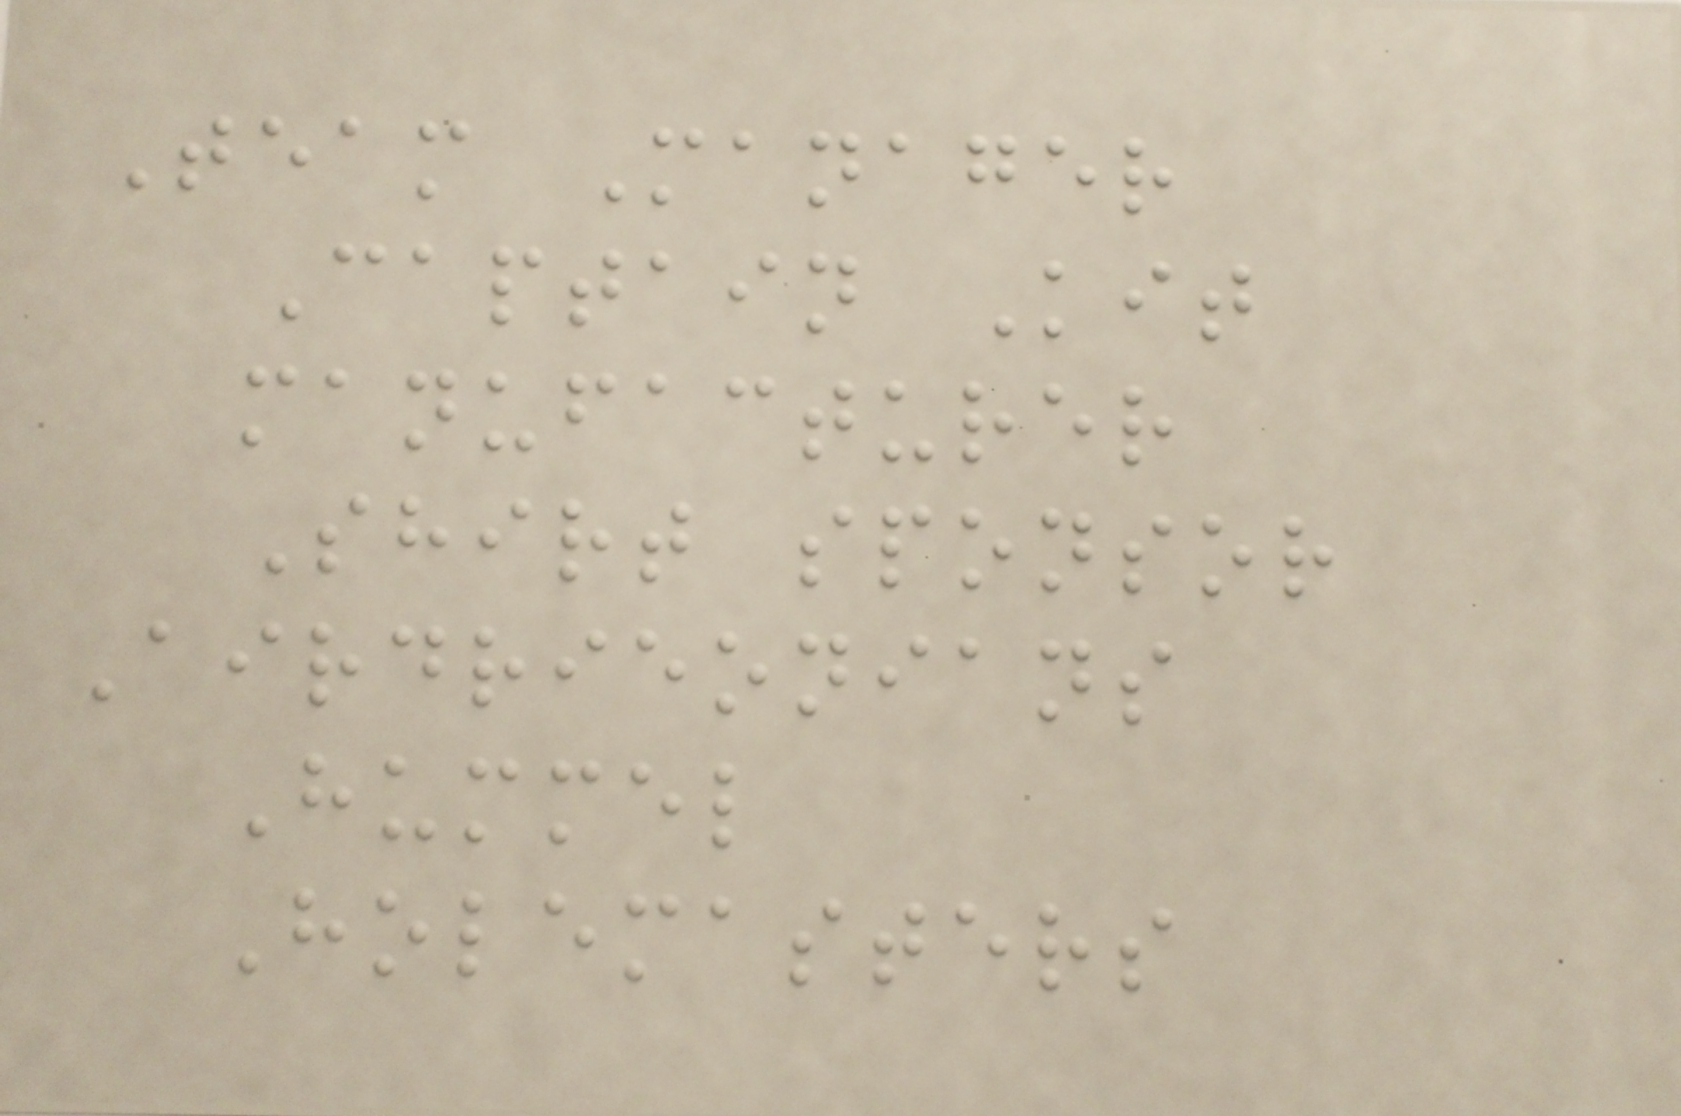Team Manager
Captain Kit
manufacturer
Shirt sponsor
Airdrieonians
Hummel
Holemasters
